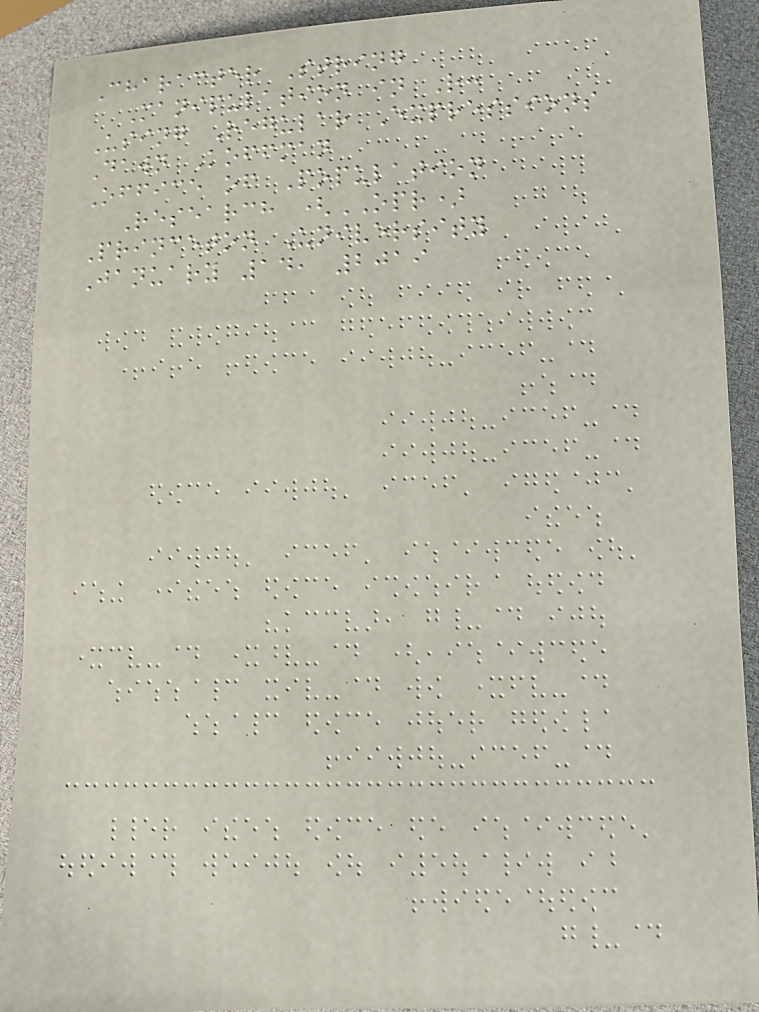Character String
Manipulation in R:
Using Regular Expressions
Dawn Koffman
Office of Population
Research (OPR)
Princeton University
January 14, 2019
